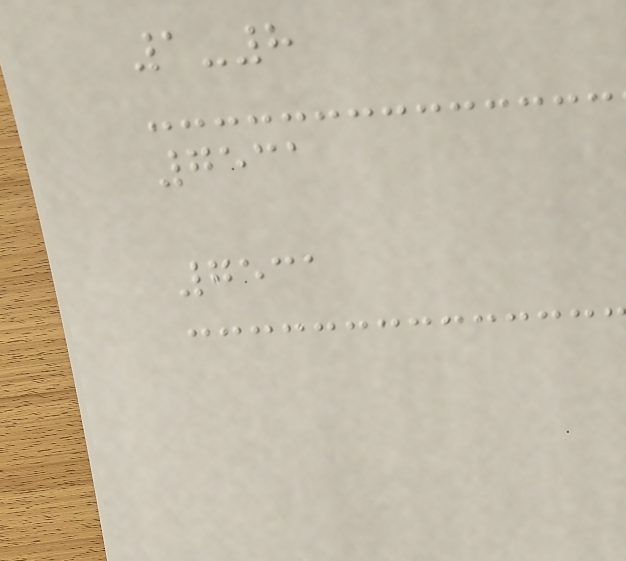1-8
7531
7531
